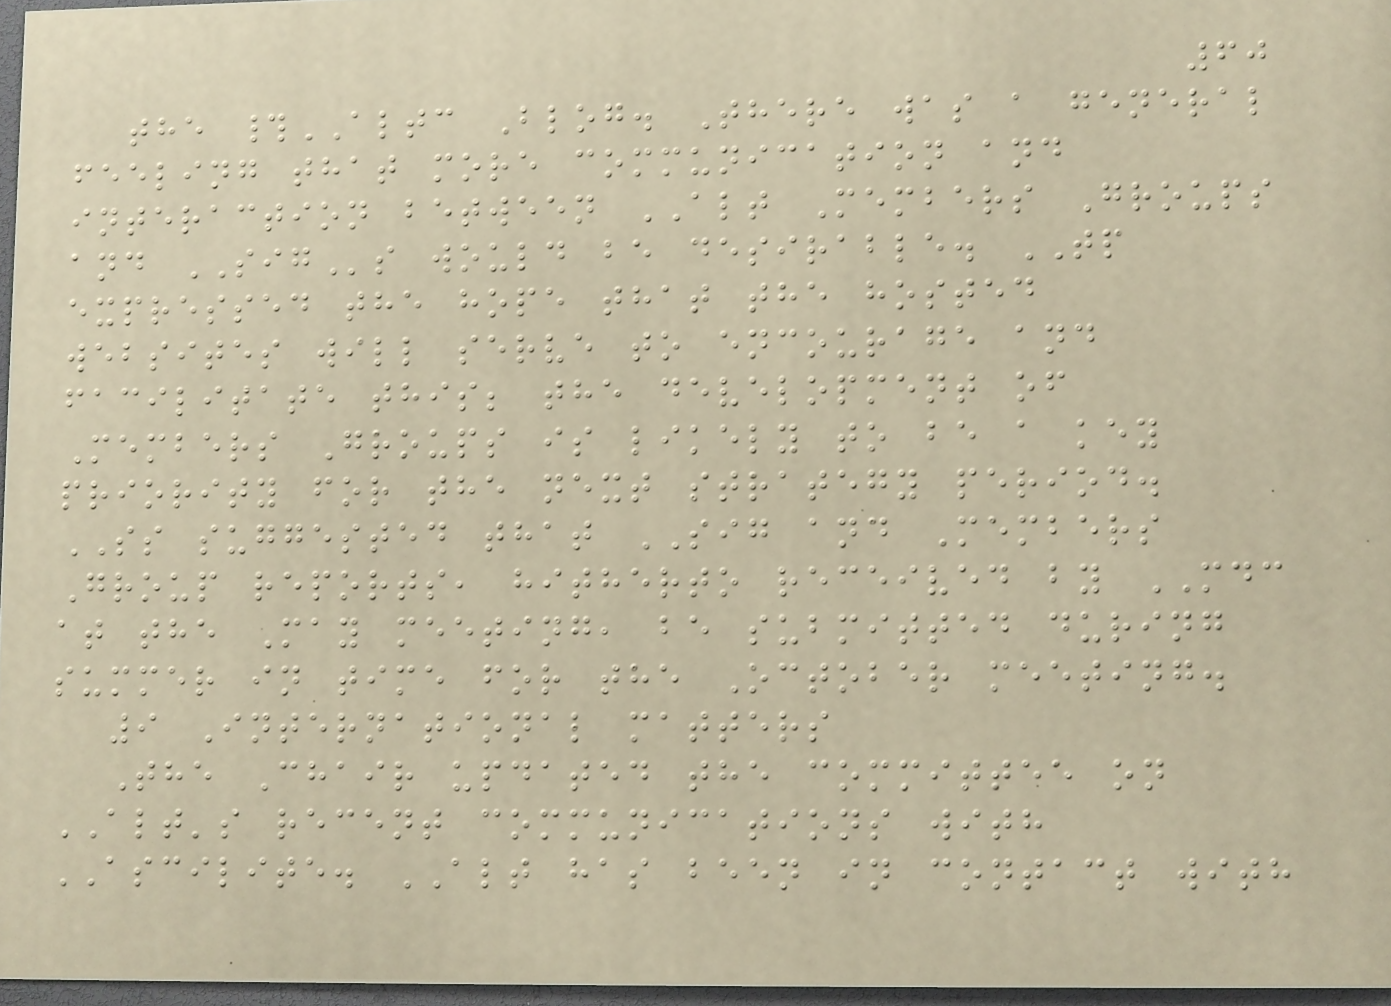60
the #ALTC Blog. There was a general
feeling that more communication and
interaction between ALT Members Groups
and SIGs would be desirable. TP
expressed the hope that the hosted
websites will serve to encourage and
facilitate this; the development of
Members Groups is likely to be a key
priority for the next strategy period.
SS suggested that SIG and Members
Group reports, hitherto received by MDC
at the May meeting, be submitted during
summer in time for the October meeting.
9 International matters
The Chair updated the committee on
ALT's recent communications with
ASCILITE. ALT has been in contact with
